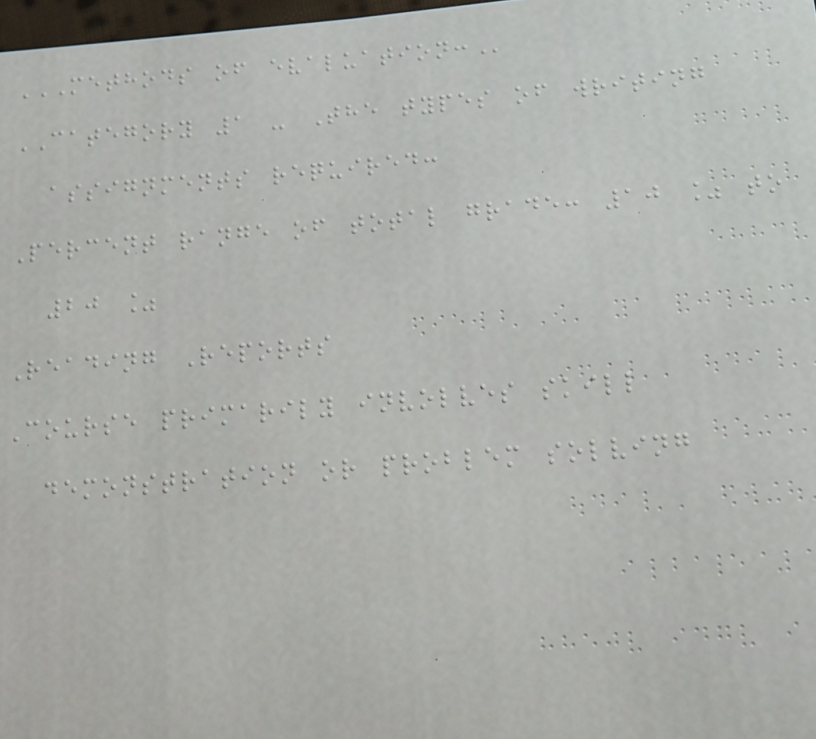METHODS OF EVALUATION:
CATEGORY 1 - The types of writing
assignments required:
Percent range of total grade: 10 % to
20 %
Reading Reports
Course primarily involves skill
demonstration or problem solving
